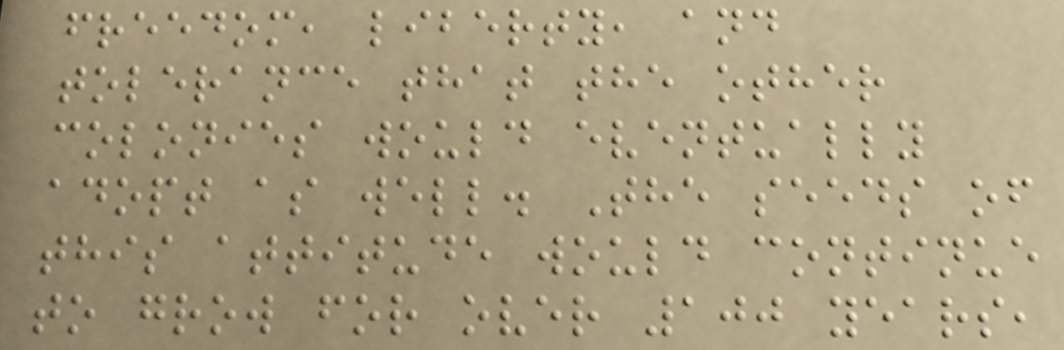freedom, liberty, and
tolerance that the other
colonies would eventually
adopt as well. The seeds of
this attitude would continue
to grow for over 100 years,
